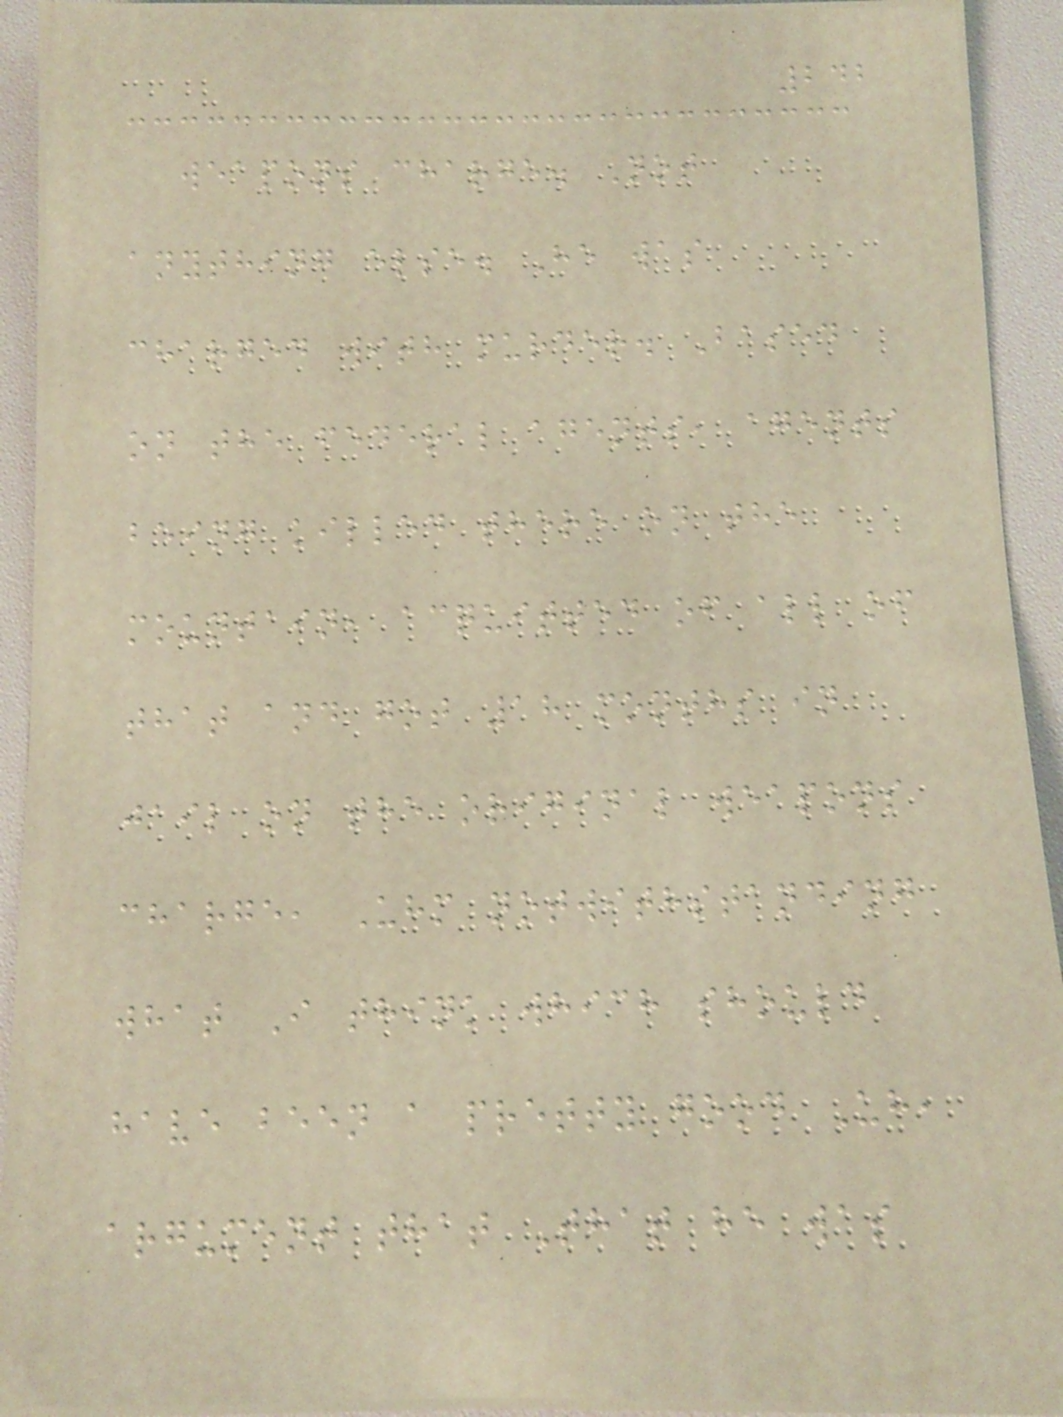242
weapons charge. Not
anything else. He was
charged with murder. Based
on the federal agents, agents
being killed there on the
mountain, acquitted of all of
that and got 18 months in
jail on the original weapons
charge, Uhm notwithstanding
what I think which should
have been a pretty good Uh,
argument that That he was
